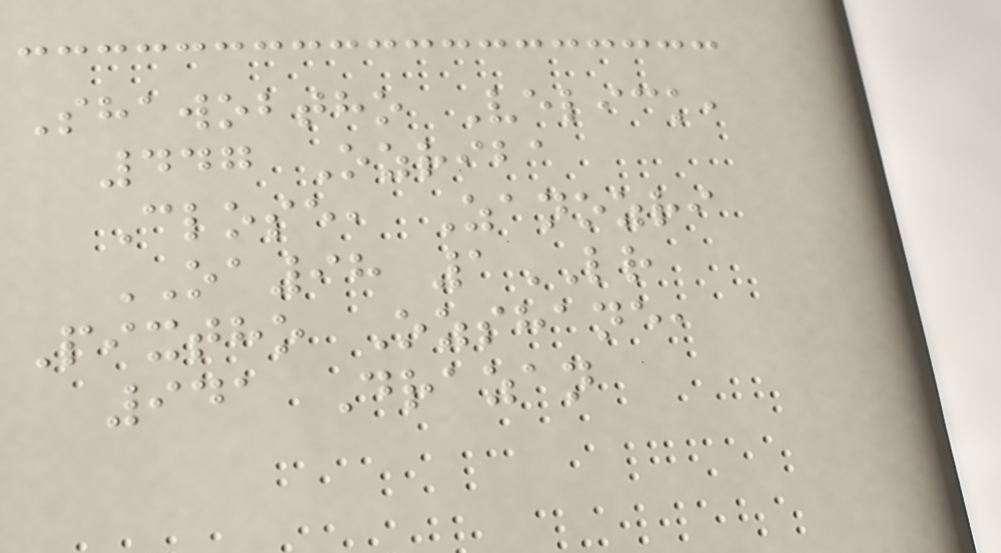Shawobtho Velick,
447 Ozriba
Close, Zanozri
OA98 1LR
Pixtho Ozshane,
941 Drazan
